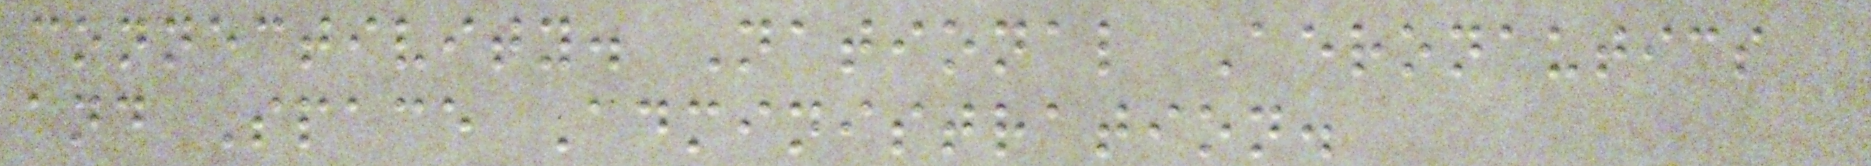connectivity. National Aeronautics
and Space Administration.
